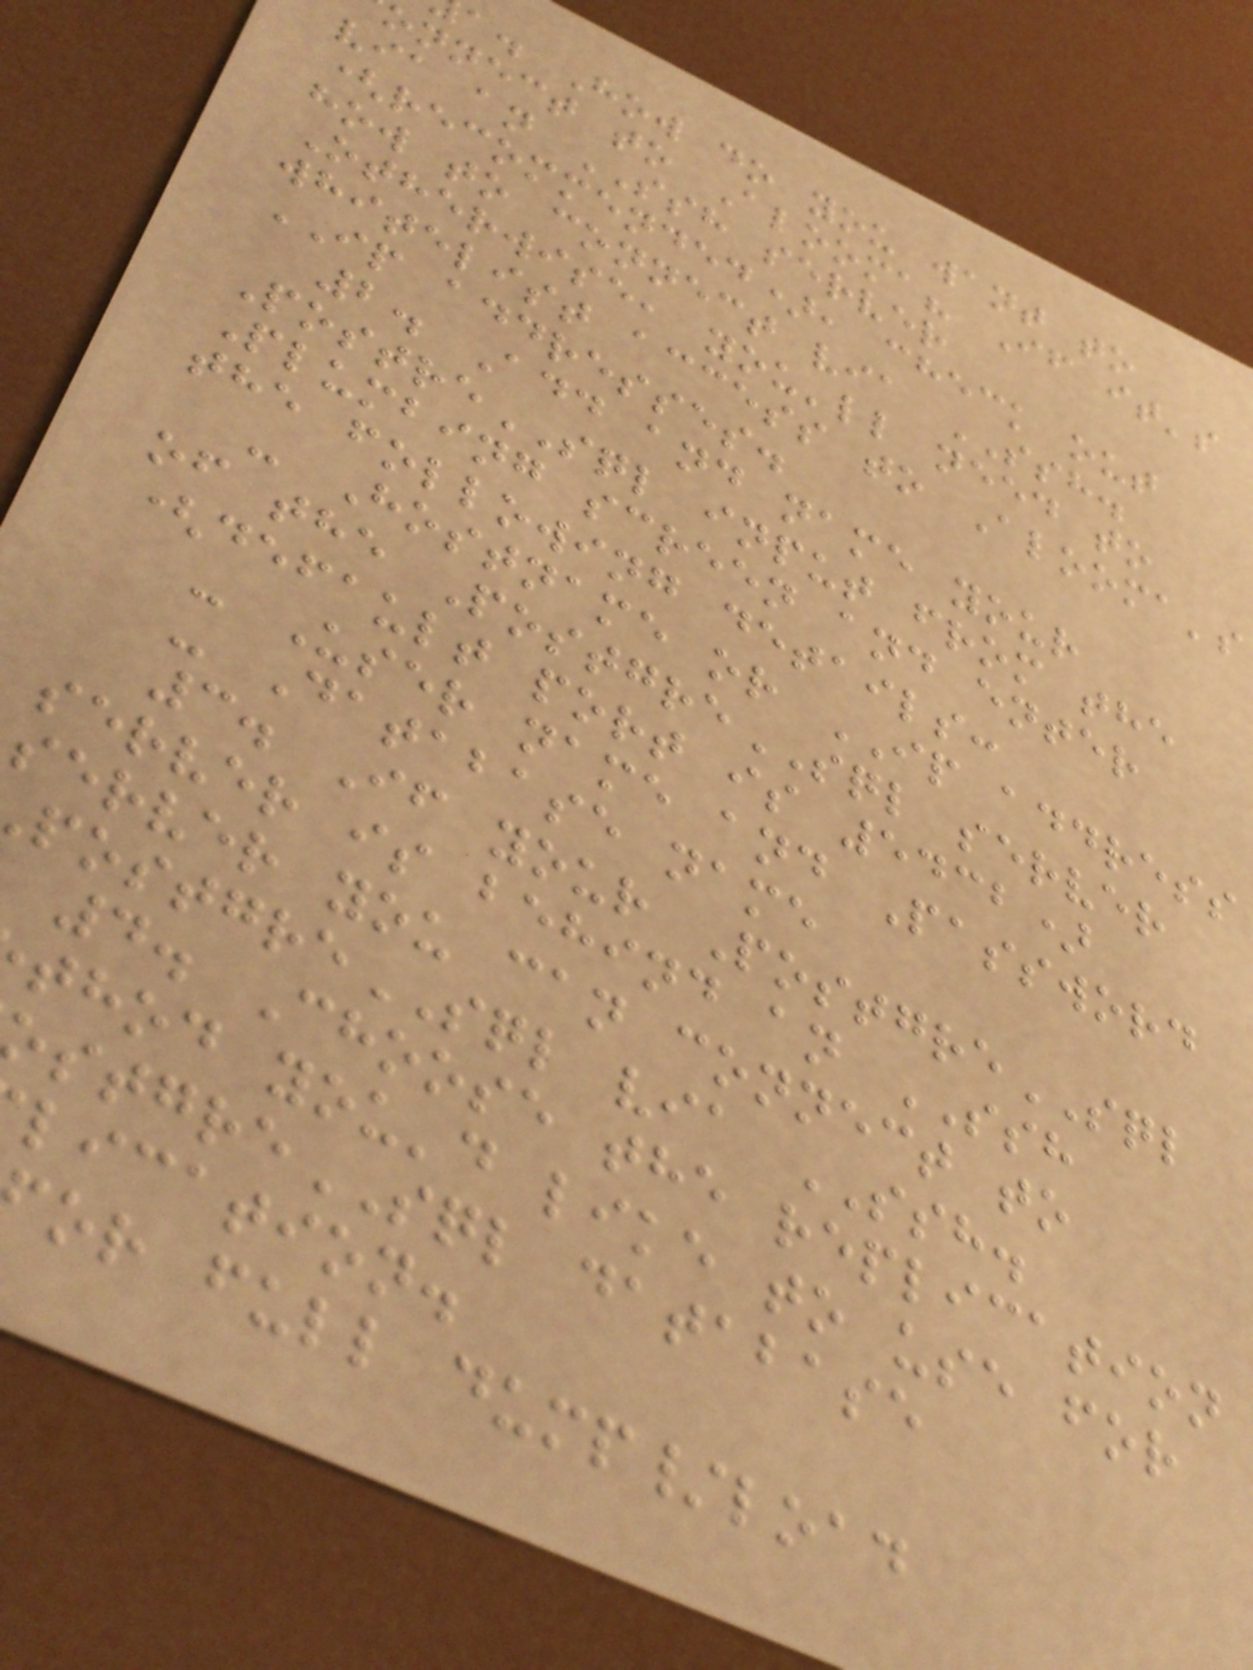a. How do you want to
onnect to Alooma? If it's
via an SSH server
(recommended), check out
how to connect via SSH.
Otherwise, you'll need to
whitelist access to Alooma's
IP addresses.
2. Add and name your
PostreSQL input from the
Plumbing screen and enter
the following details:
- Hostname or IP address
of the PostgreSQL server
(default port is 5432)
- User name and Password
- Database name
3. If your PostgreSQL
server is behind an SSH
server you can connect to
ostgreSQL via SSH.
4. Choose the replication
thod you'd like to use for
stgreSQL database
lication.
or full dump/load
